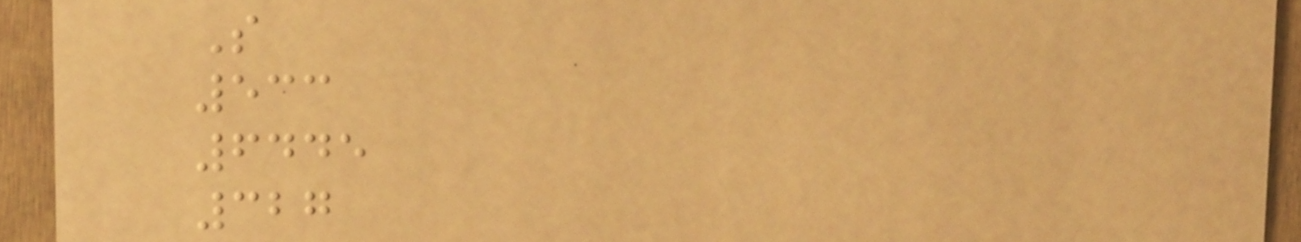S
533
6445
327
